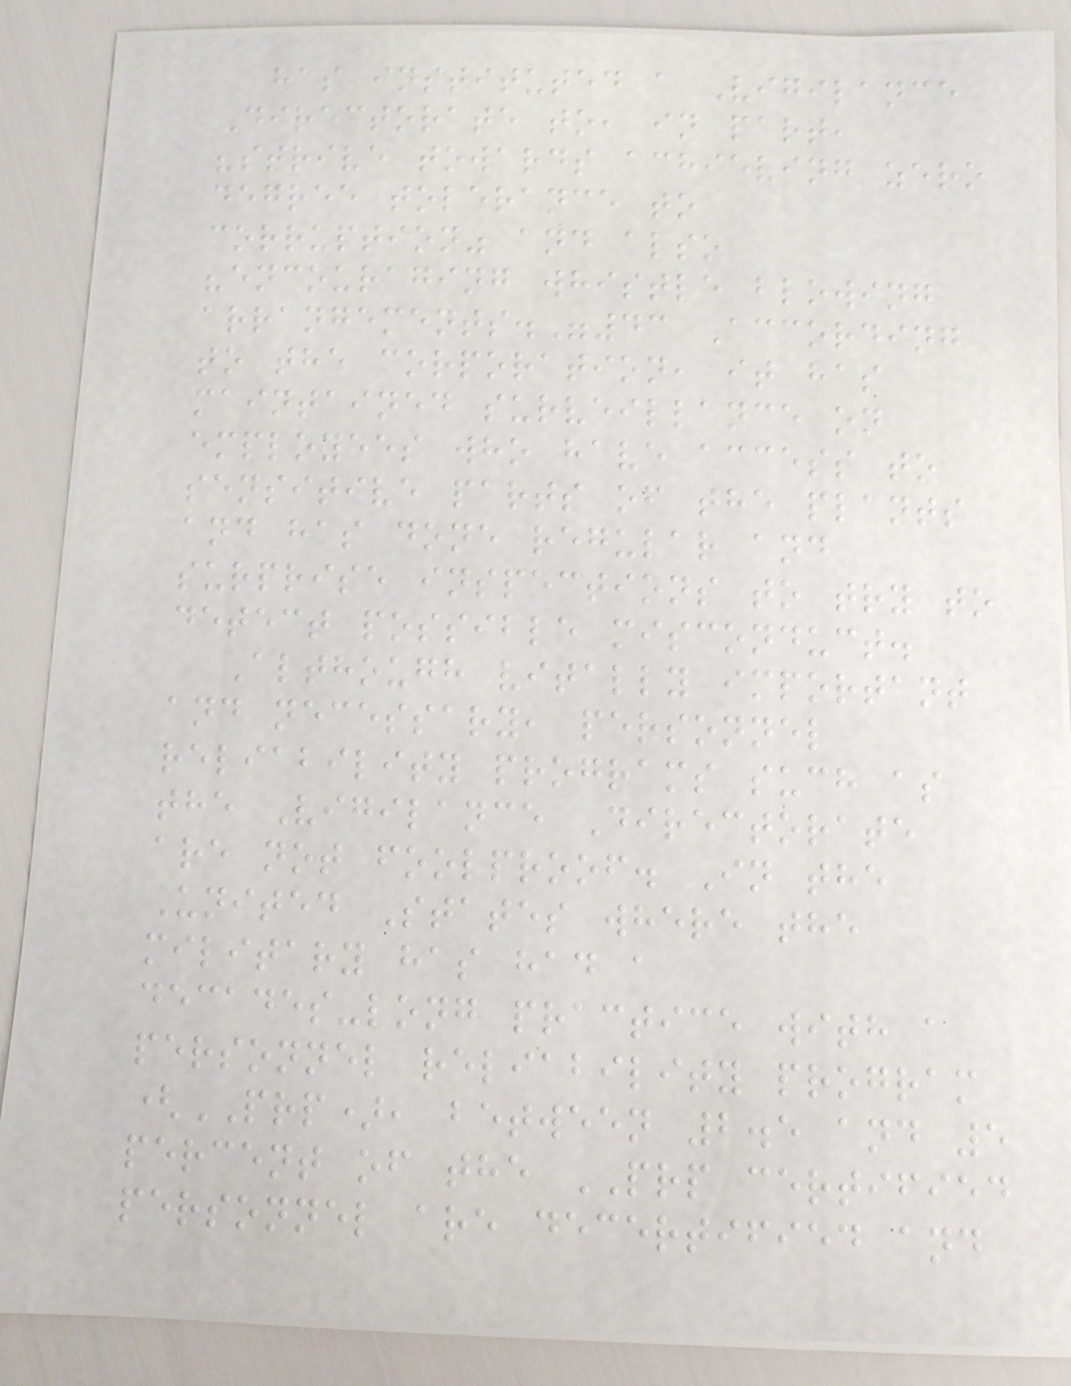has instituted a Vigilance
Directorate to, in part,
"strive towards achieving zero
degree tolerance to
corruption" and also
"encouraging whistle blowing
arrangements."43 According
to the corporation, it has
maintained surveillance on
employees who have access to
sensitive parts of the plants
and has done regular and
surprise inspections to try to
detect possible misconduct.
Although vitally important
and necessary, personnel
reliability programs such as
the Vigilance Directorate
are not foolproof. In the
United States where the
military has had a
decades-long practice with a
personnel reliability program
(PRP), between 2.5 and 5
percent of the PRP certified
personnel are decertified and
